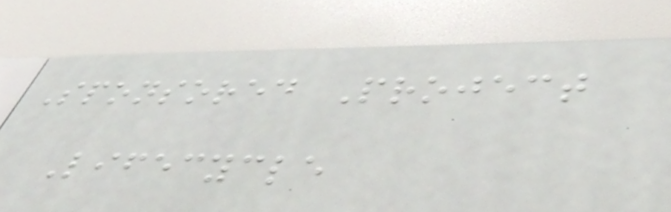Sponsored Project
Lifecycle
